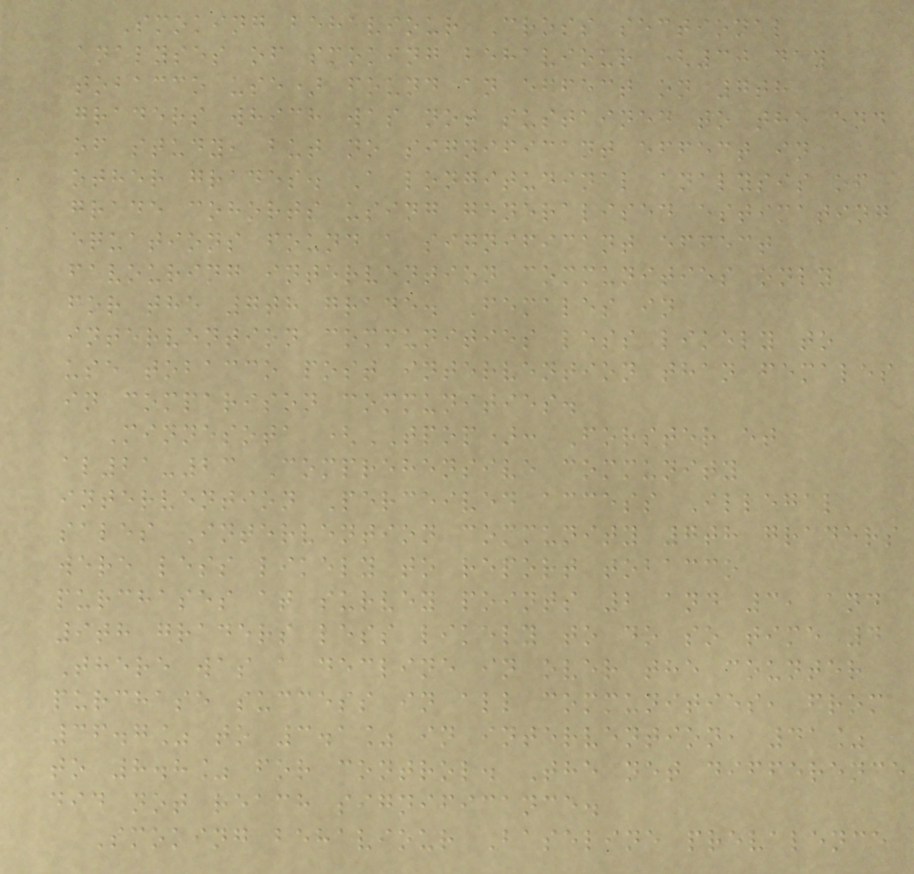Smoking behaviour Cross sectional
analyses of smoking behaviour (30 day
tobacco use) found an effect on 7th
graders which was not sustained to the end
of study, but no significant effect in
other grades. A longitudinal analysis of
grade cohorts using generalised estimating
equations found a significant effect
favouring intervention communities only
for the 7th grade. Females in
intervention communities less likely to
use tobacco post intervention than females
in comparison communities.
Minnesota (TPOP): Forster et
al21-23 Comprehensive community
intervention Perceived access Illegal
sales Intervention community 7th graders
were less likely to report tobacco
purchases at survey points 2 and 3, and
9th graders less likely to do so time 4
There was a decline in over the counter
purchase success in all communities, from
36.7% to 3.1% in intervention, 41%
to 8.8% for control. The net difference
did not reach significance.
Smoking behaviour Baseline prevalence
